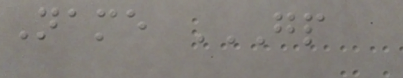Name GP
